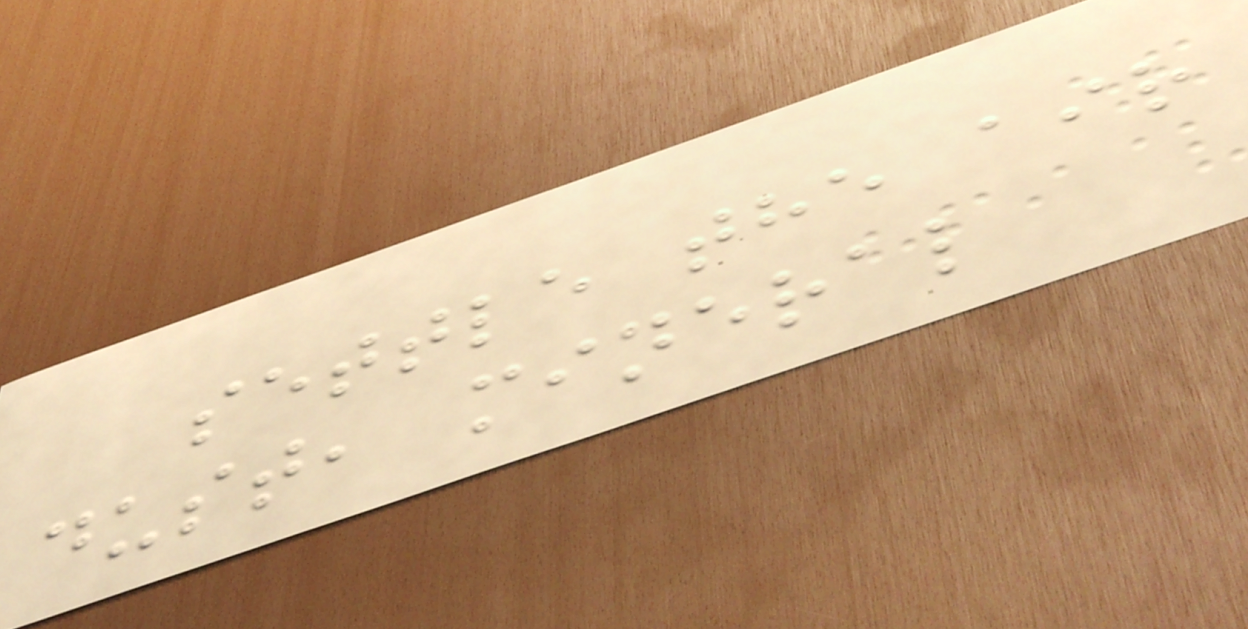settle the air
dust, mineral
